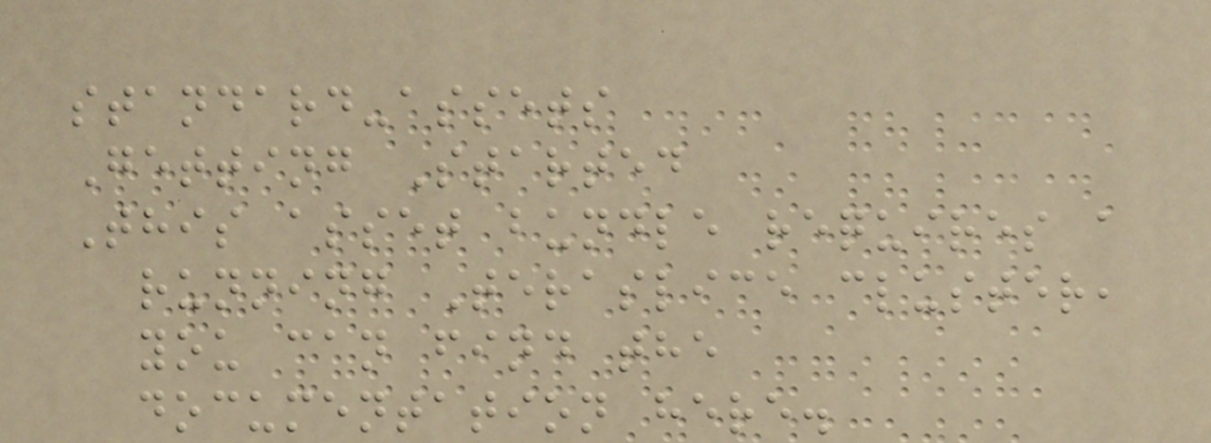standard-assets
Getting Started
This asset bundle requires a
running Teraslice cluster,
you can find the
documentation here.
